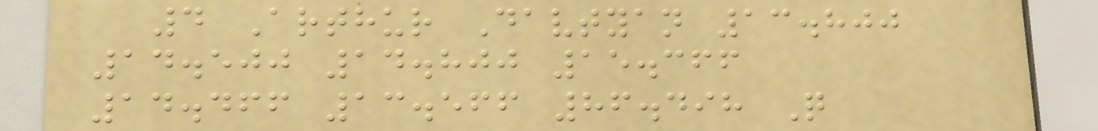4 Arthur Davtyan 13.800
14.500 14.800 15.366
14.466 13.566 86.498 Q
